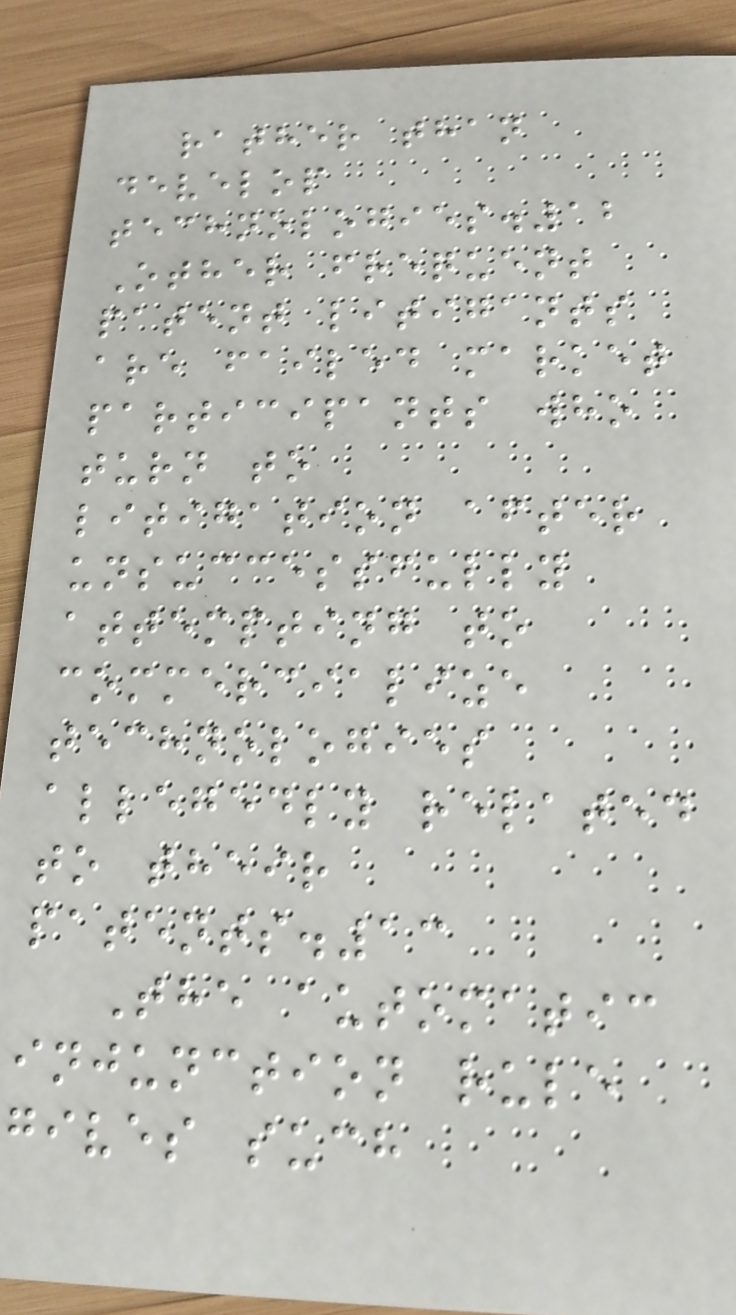rather than
develop
technologies.12
Other frequent
patent litigants
are failed market
participants who
turn to
litigation after
unsuccessfully
attempting to
commercialize
technologies
allegedly related
to their
patents.13
The automatic
injunction rule
gives such
